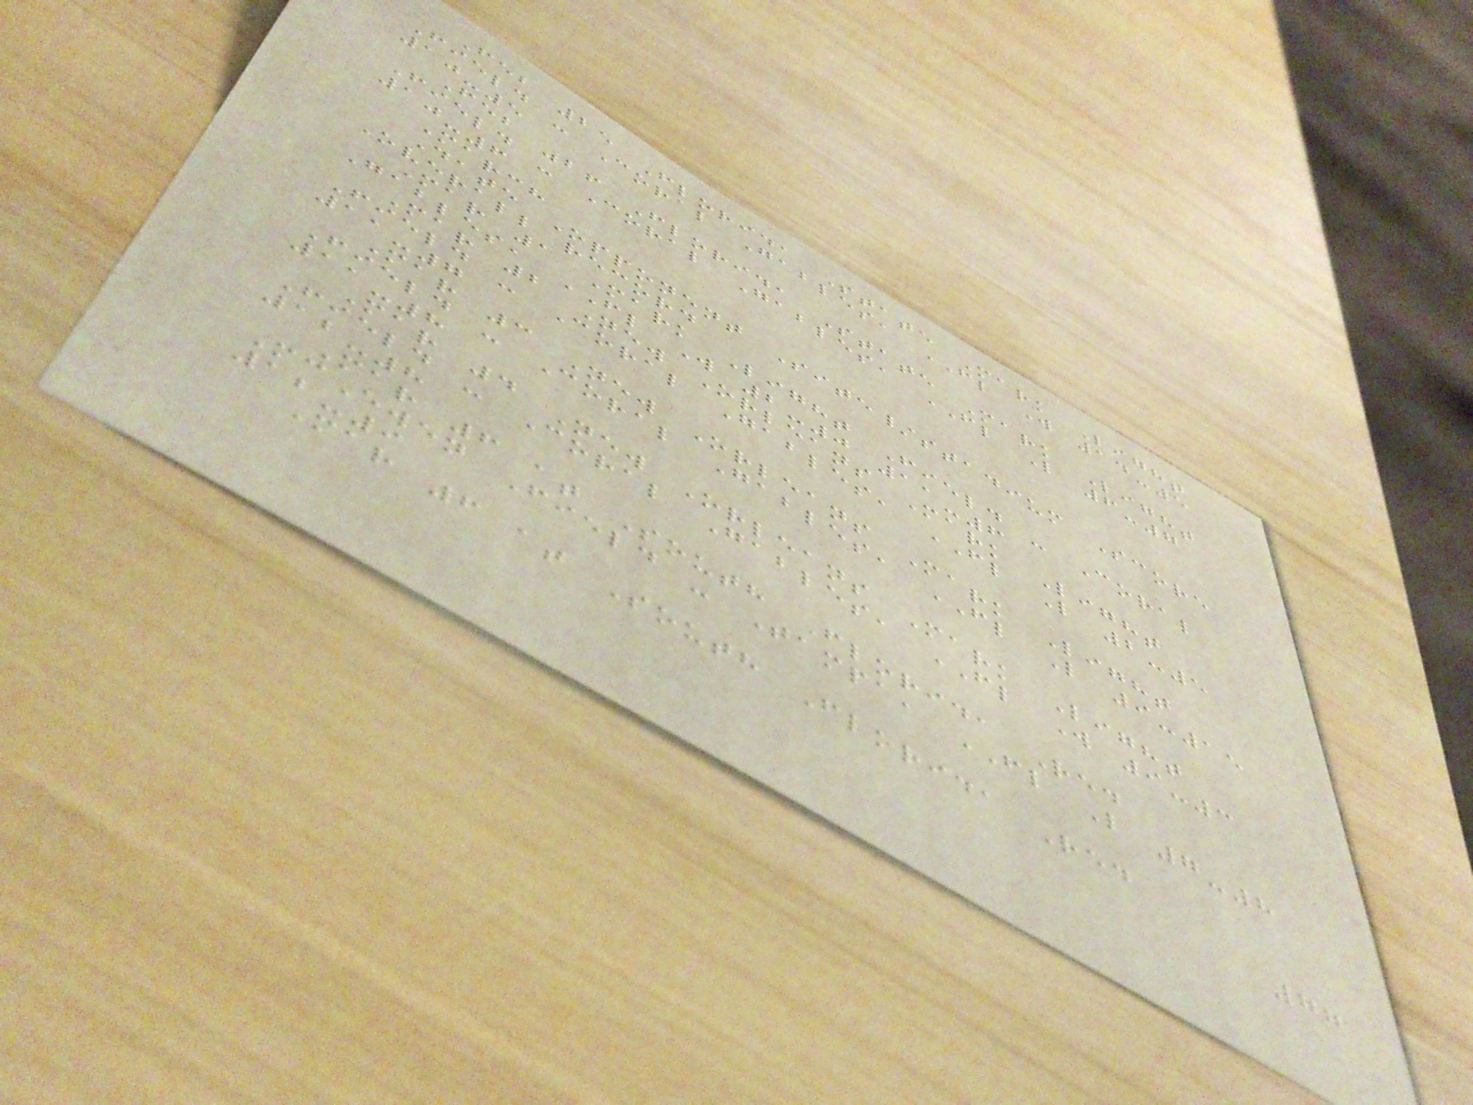Feb 25 Florida State Mark Light
Field - Coral Gables, FL W 14-5
10-5
Feb 26 Florida State Mark Light
Field - Coral Gables, FL L 6-7
10-6
March
Date Opponent Site/stadium Score
Overall record
Mar 1 Mark Light Field - Coral
Gables, FL W 2-0 11-6
Mar 2 New Orleans Mark Light
Field - Coral Gables, FL L 2-5
11-7
Mar 3 New Orleans Mark Light
Field - Coral Gables, FL L 9-15
11-8
Mar 4 New Orleans Mark Light
Field - Coral Gables, FL W 9-3
12-8
Mar 6 at South Florida Red
McEwen Field - Tampa, FL L 7-8
12-9
Mar 6 at South Florida Red
77
